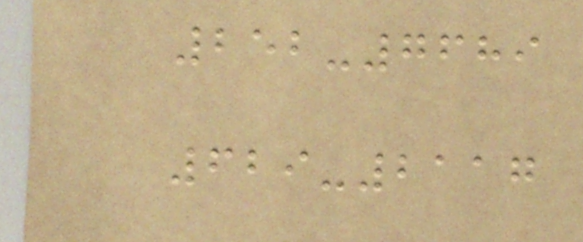252-7689
629-2117
